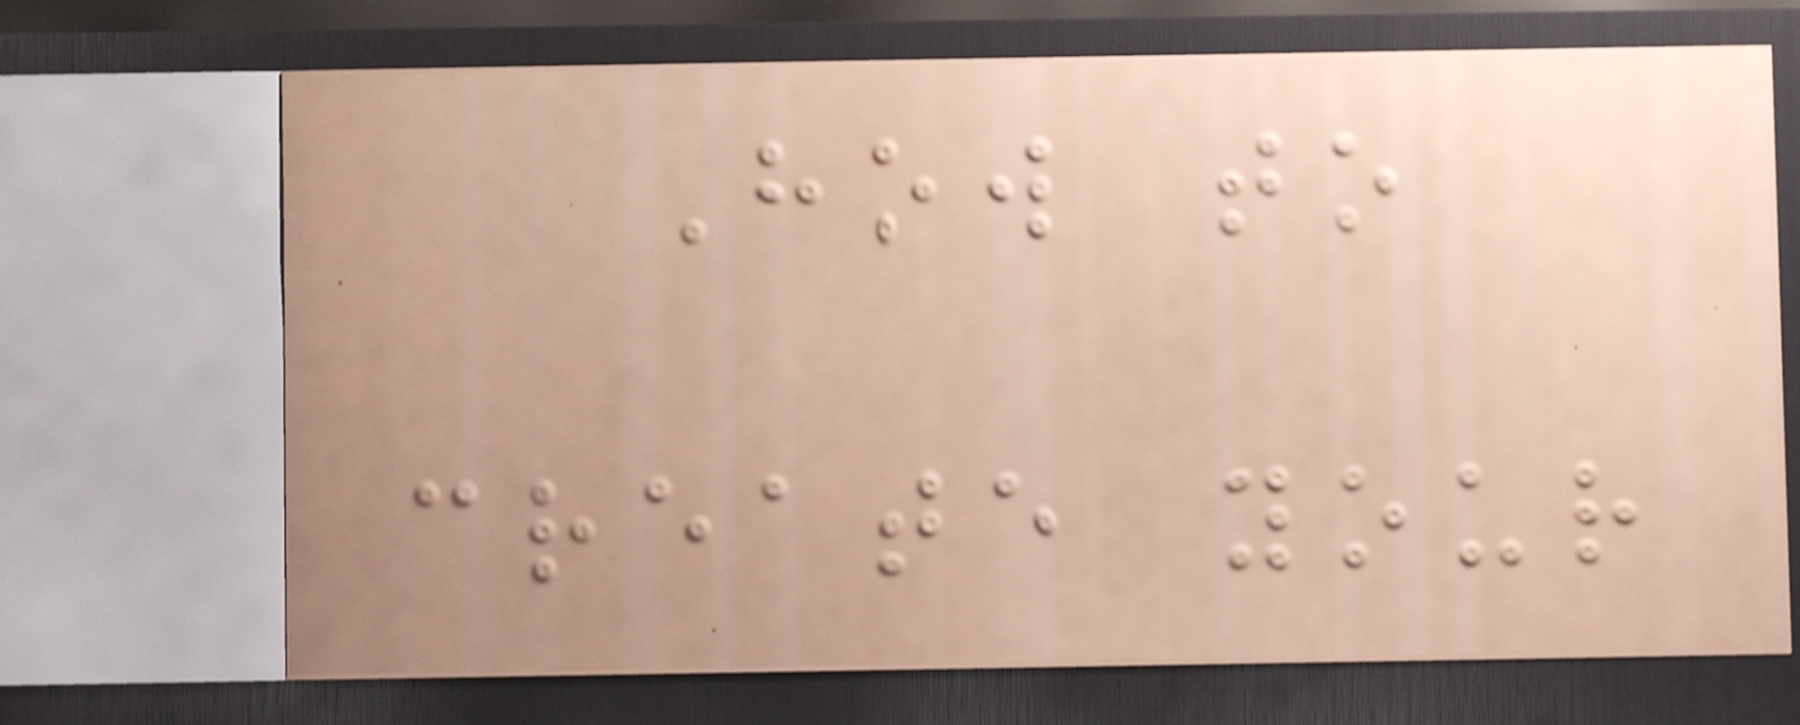How to
create your
